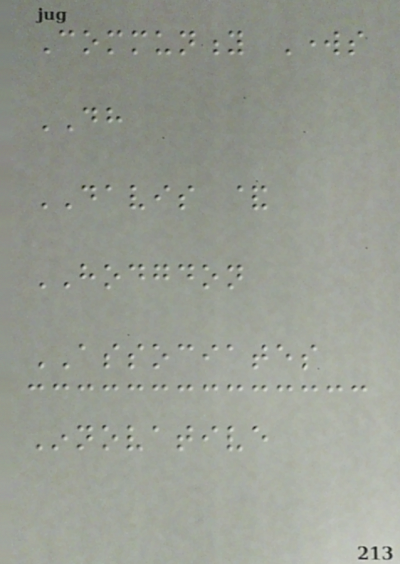Community Works
DH
DAVIS &
HODGDON
ASSOCIATES
Innovative
